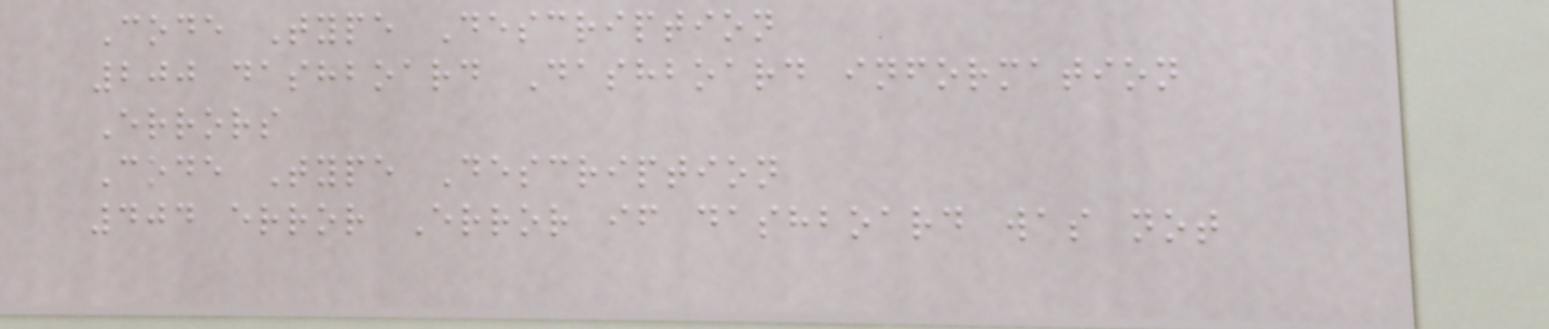Code Type Description
200 dashboard Dashboard information
Errors
Code Type Description
404 error Error if dashboard was not
